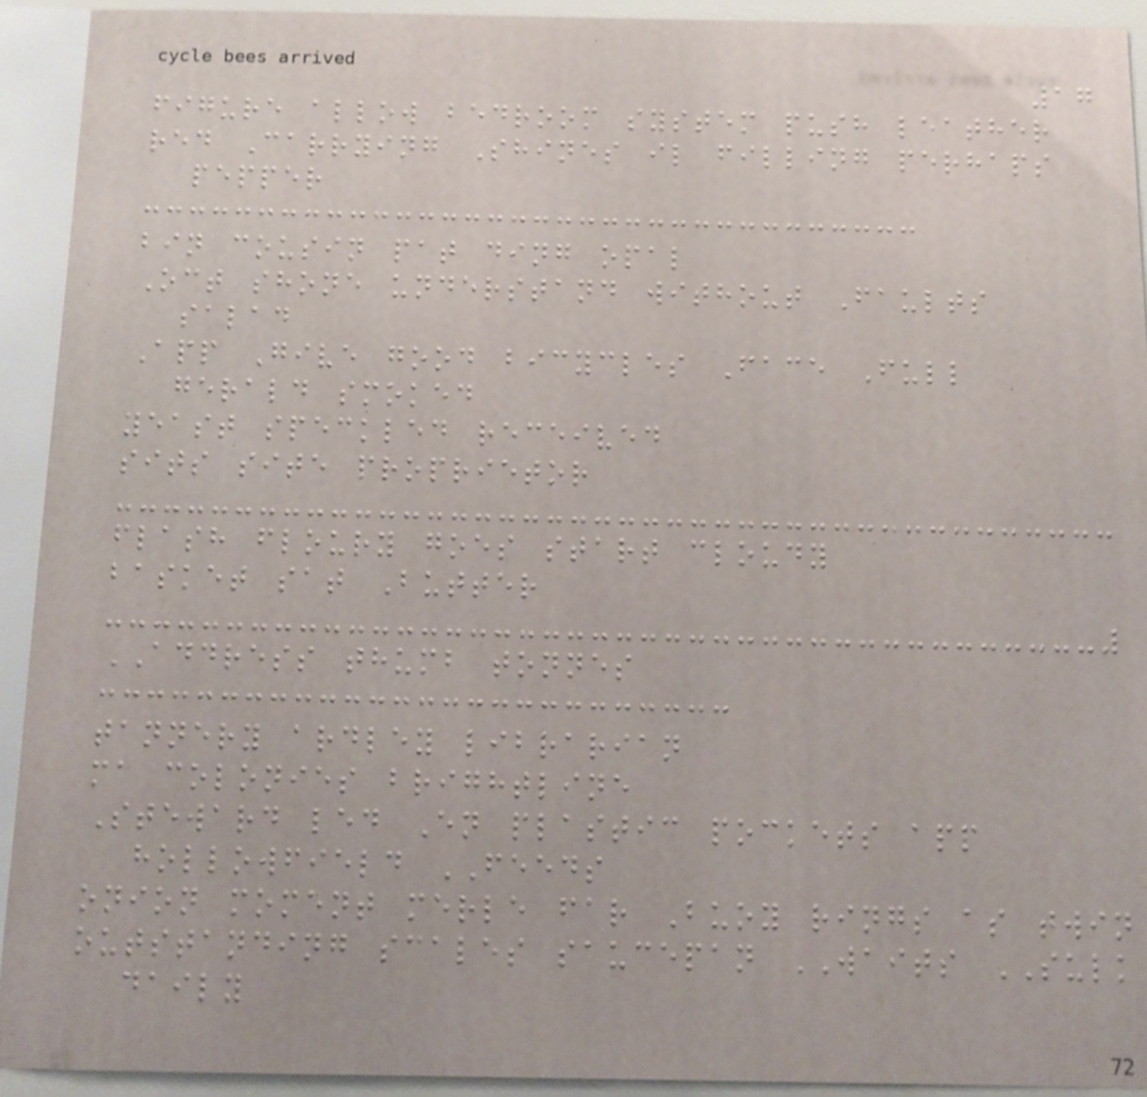17
figure allow bedroom system push leather
red Carrying Shines il filling perhaps
pepper
bin cousin pat ding opal
Oct shone understand without Faults
salad
App Give good bicycles Face Full
gerald smoked
yeast speckled received
sits site proprietor
flash floury goes start cloudy
basket sat Butter
ADDRESS thumb tonnes
tannery ardley librarian
ma colonies brightline
Steward led En plastic pockets app
hollowfield FEEDS
onion moment merle far Buoy rings as twin
outstanding scales saucepan WAITS SULK
daily
